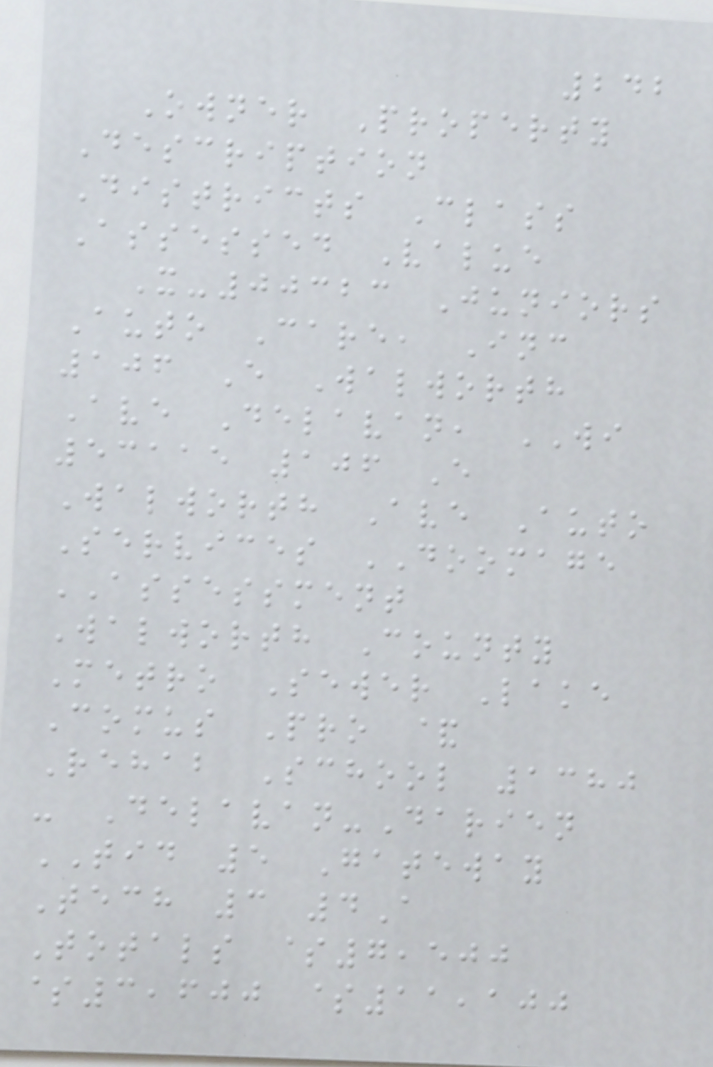242
Owner Property
Description
Districts Class
Assessed Value
X-00323 Juniors
Auto Care, Inc
106 E Walworth
Ave Delavan, WI
53115 106 E
Walworth Ave Auto
Services DOOMAGE
ASSESSMENT
Walworth County
Metro Sewer Lake
Comus Pro &
Rehab School 1380
- Delavan-Darien
TID 5 Gateway
Tech 3 4A
Totals $7,500
$3,600 $11,100
